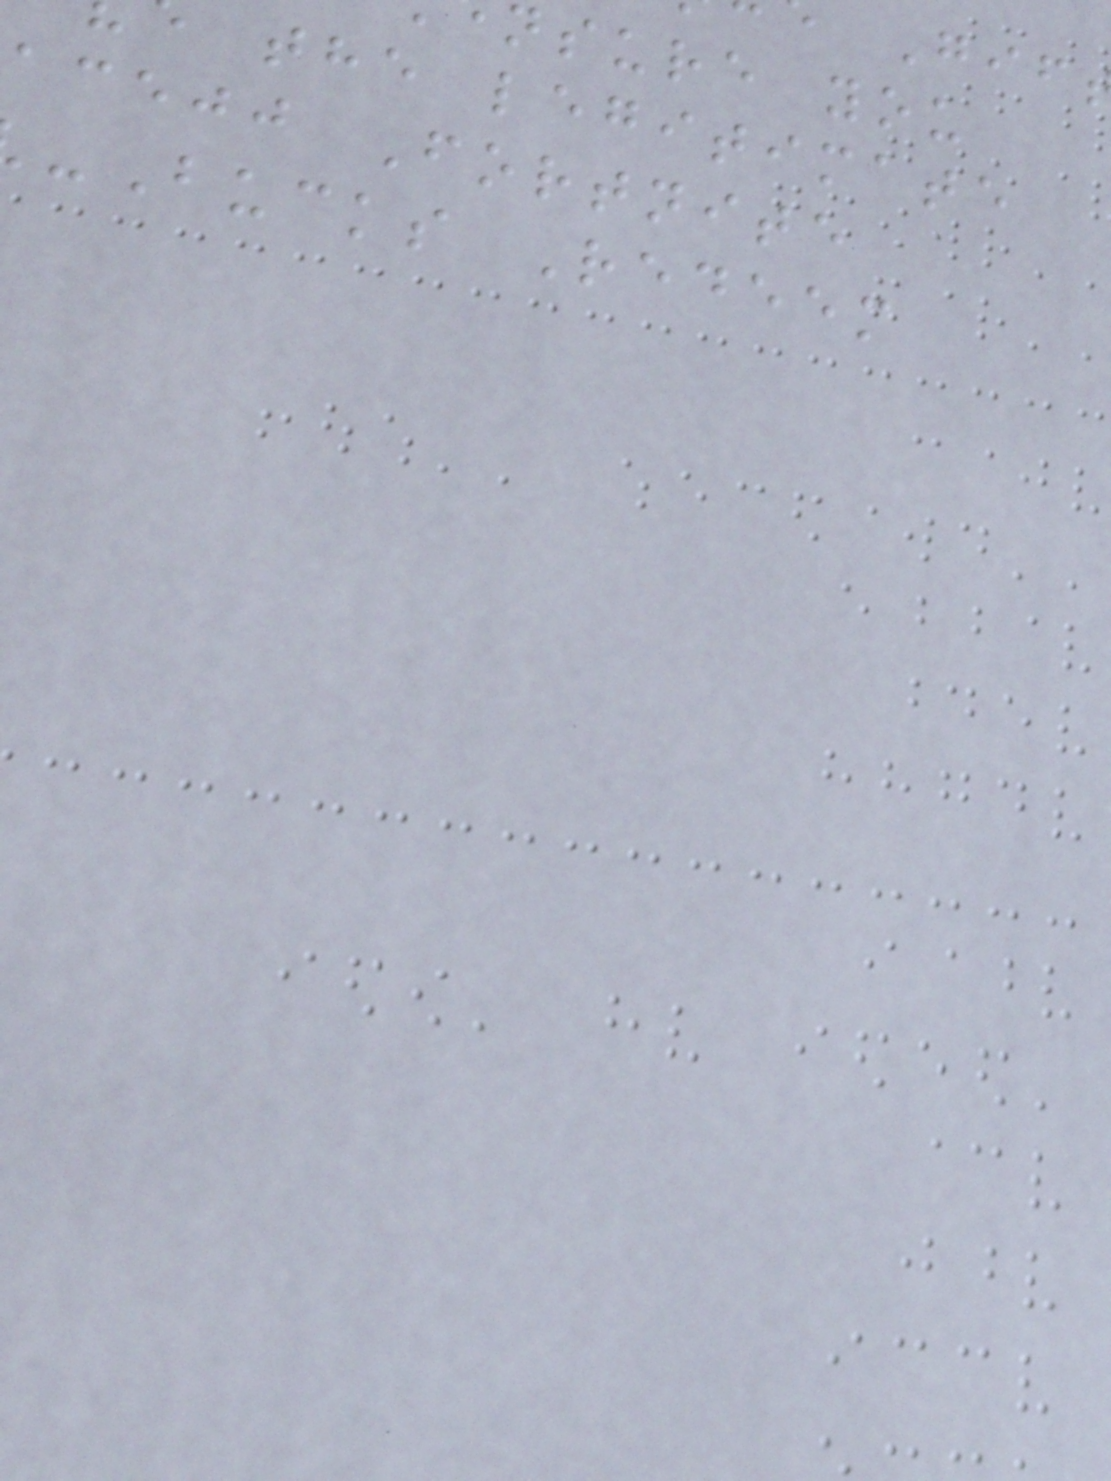nsure you
the legitimate
acejj Fortnite
-Bucks Redeem
